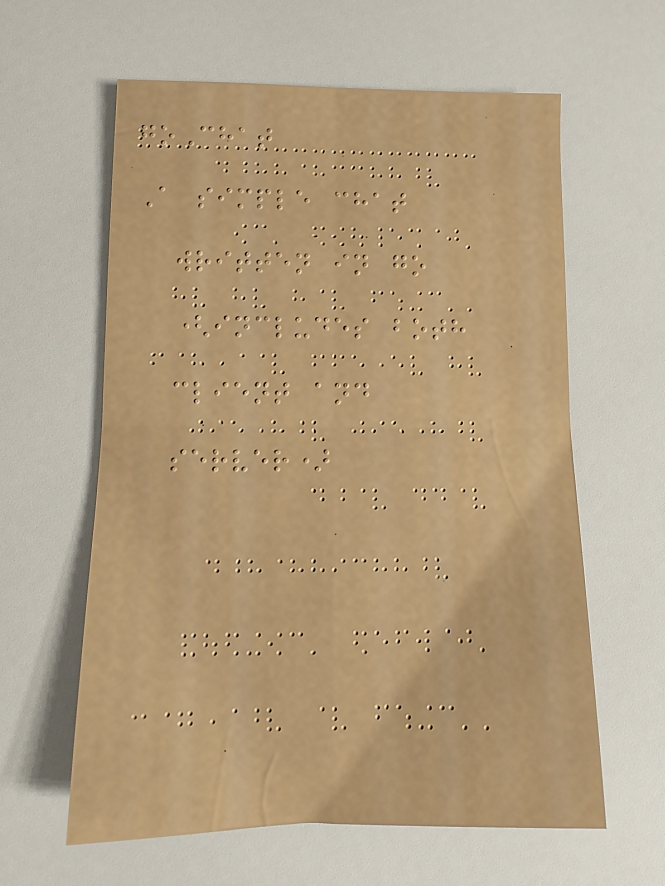goChat
A simple chat
written in go
(includes both
client and
server)
